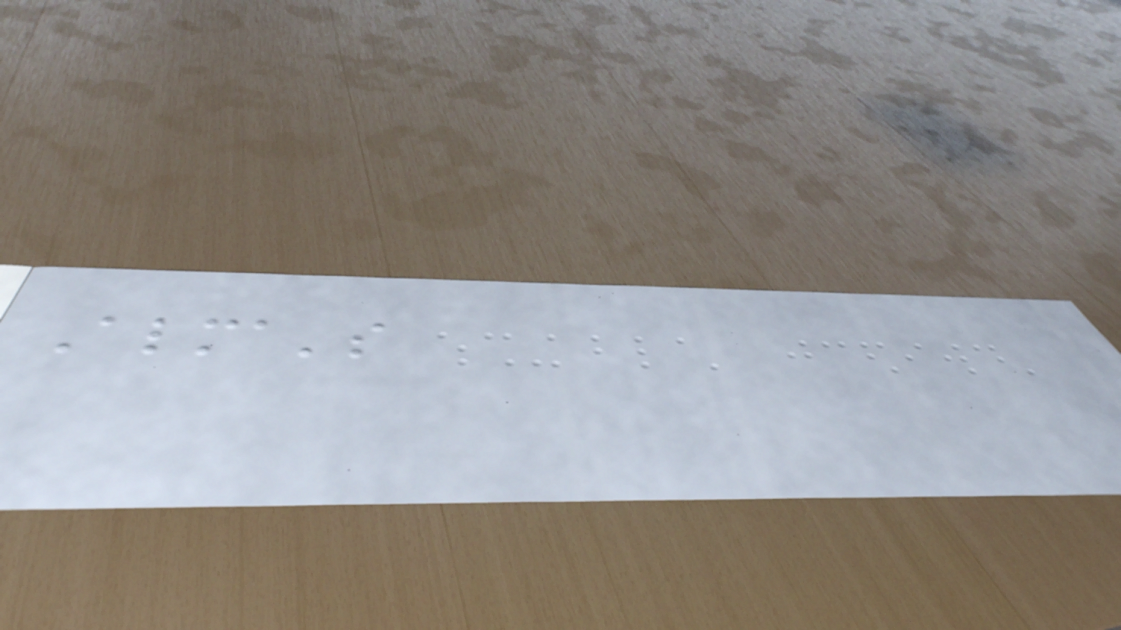Alma's
